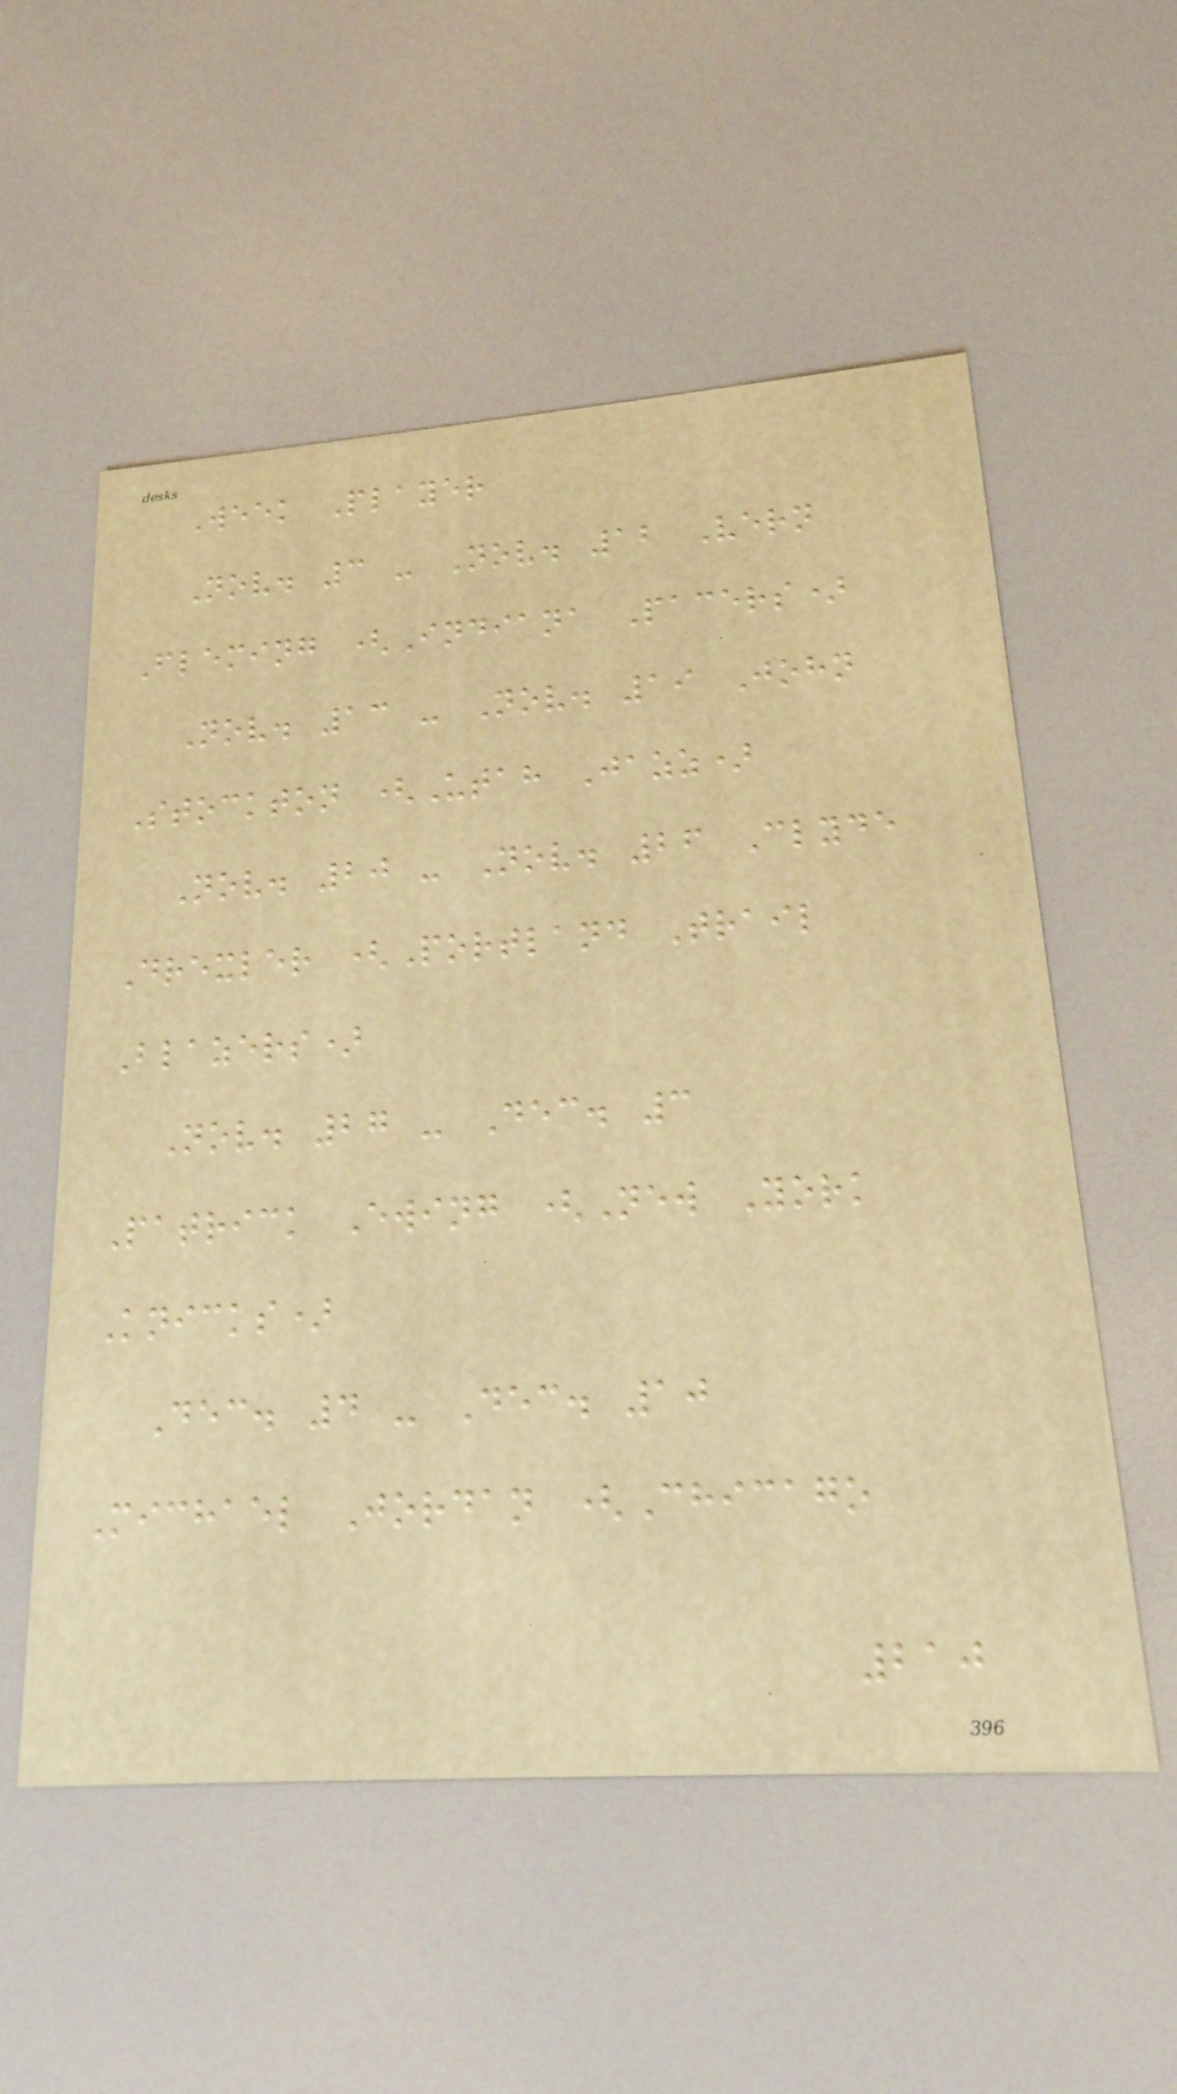Week Player
Nov. 3 - Nov. 12 Vern
Fleming (Indiana Pacers)
Nov. 13 - Nov. 19 John
Stockton (Utah Jazz)
Nov. 20 - Nov. 26 Clyde
Drexler (Portland Trail
Blazers)
Nov. 27 - Dec. 3
Patrick Ewing (New York
Knicks)
Dec. 4 - Dec. 10
Michael Jordan (Chicago
210
